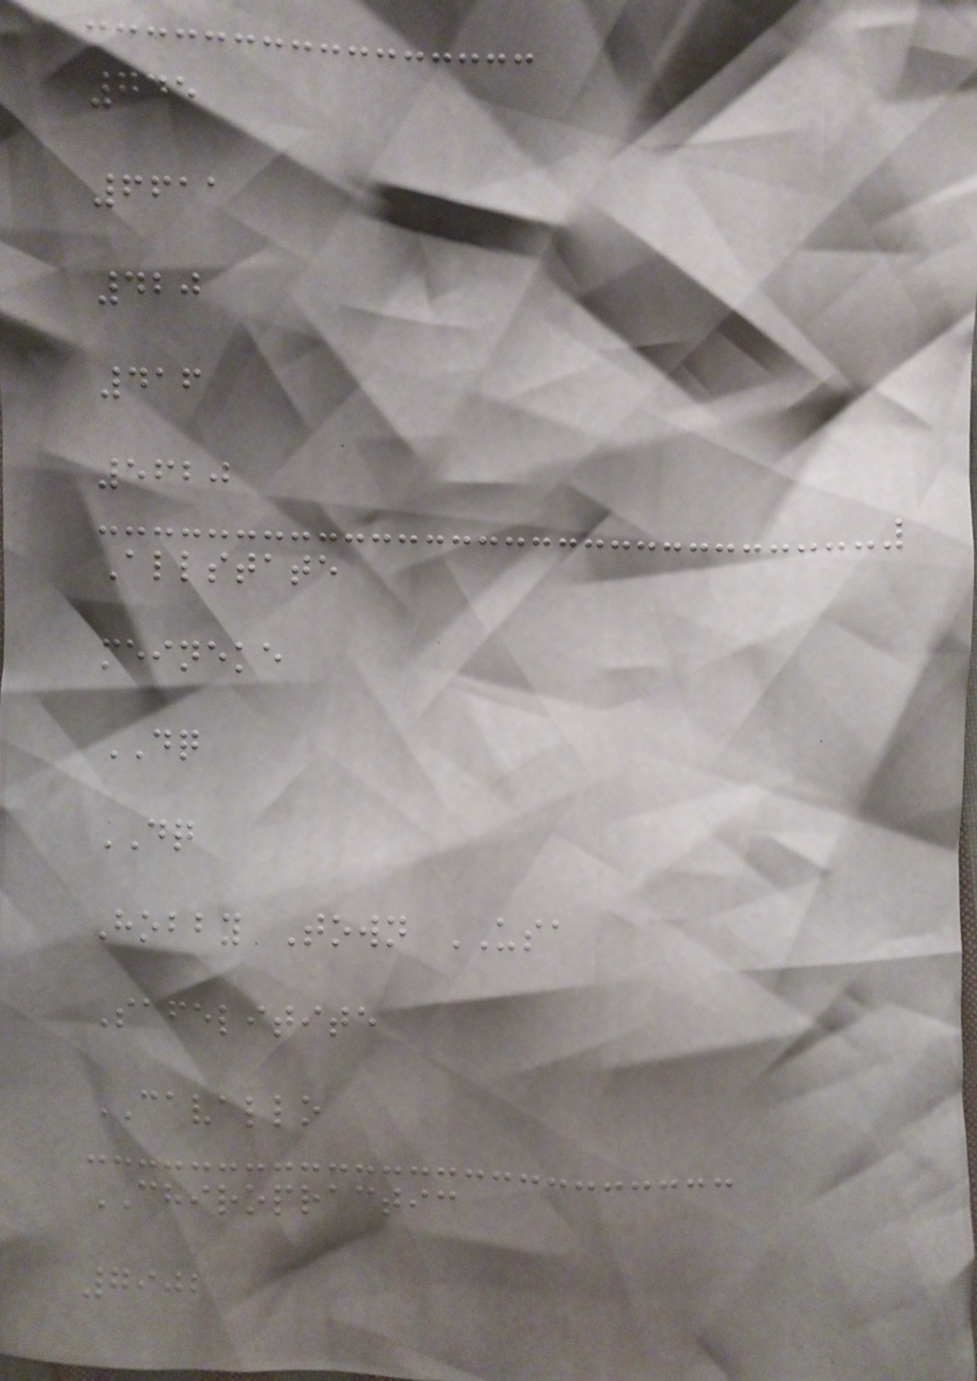745
6611
420
416
5620
Allstate
meineke
DQ
DQ
Hobby Town USA
Safelitite
CAVALLO
CHIROPRACTIC
7902
